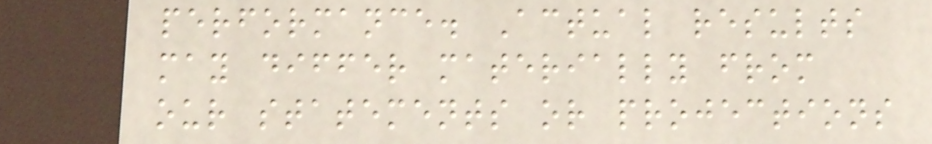performance. Actual results
may differ materially from
our statements or projections
